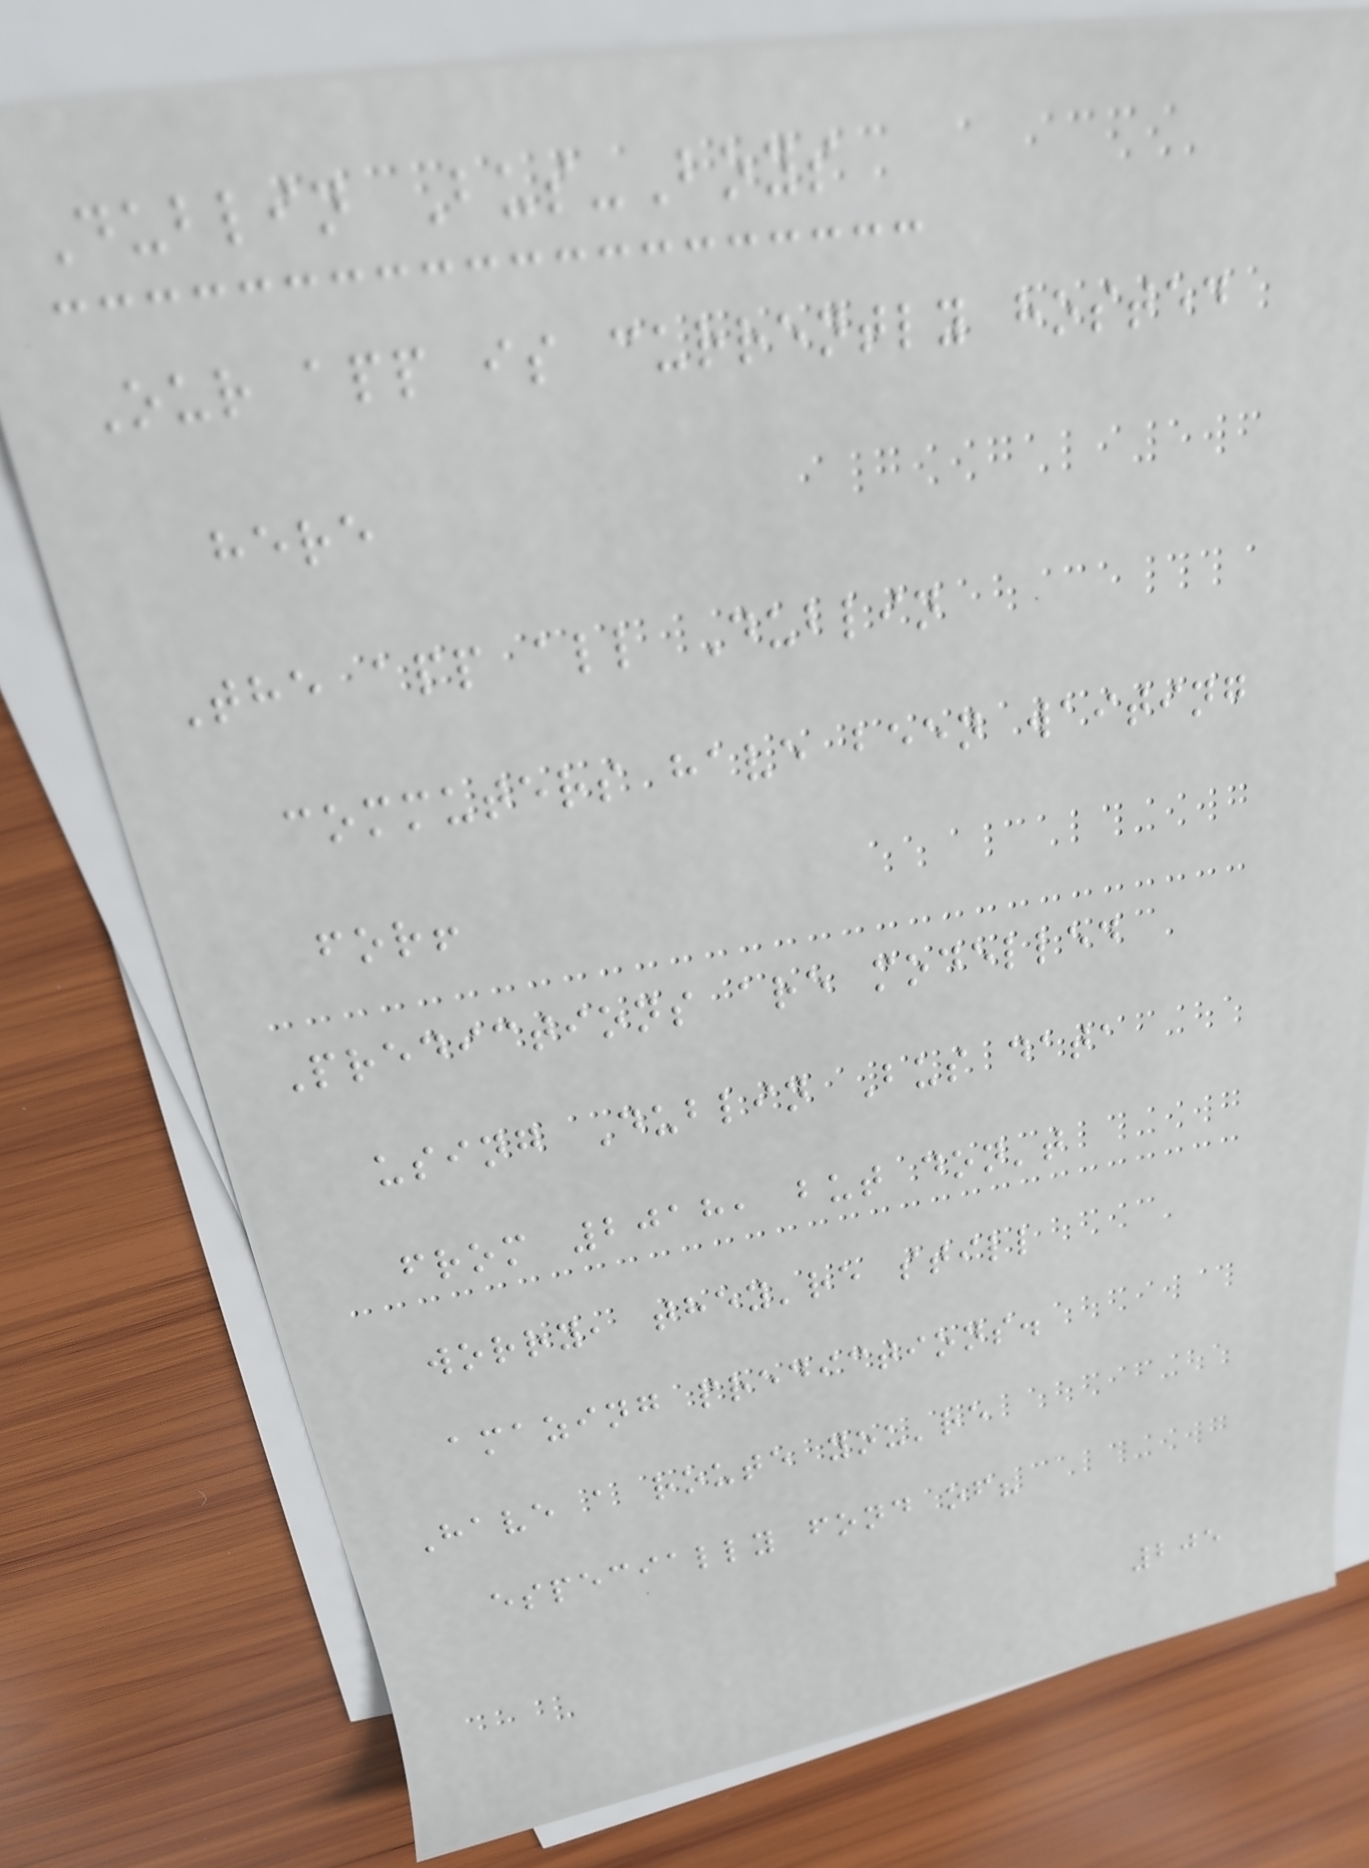Dublin Bus-Boys
Our app is currently hosted
here
The app all Dublin
commuters have been waiting
for!
Predictions are modelled
using Dublin Bus data
from 2018, but don't
worry, they're still
amazing predictions.
Have a route you're
especially fond of?
205
